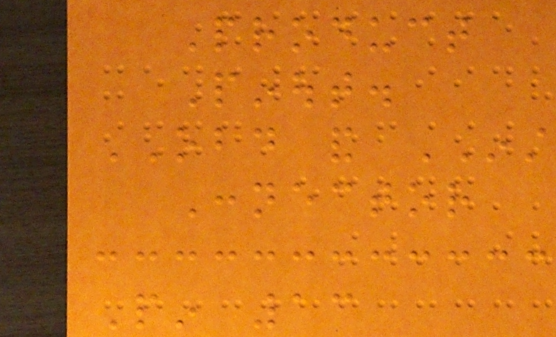Product
Pinout.
OBD and INST
Connector
Pin 13
